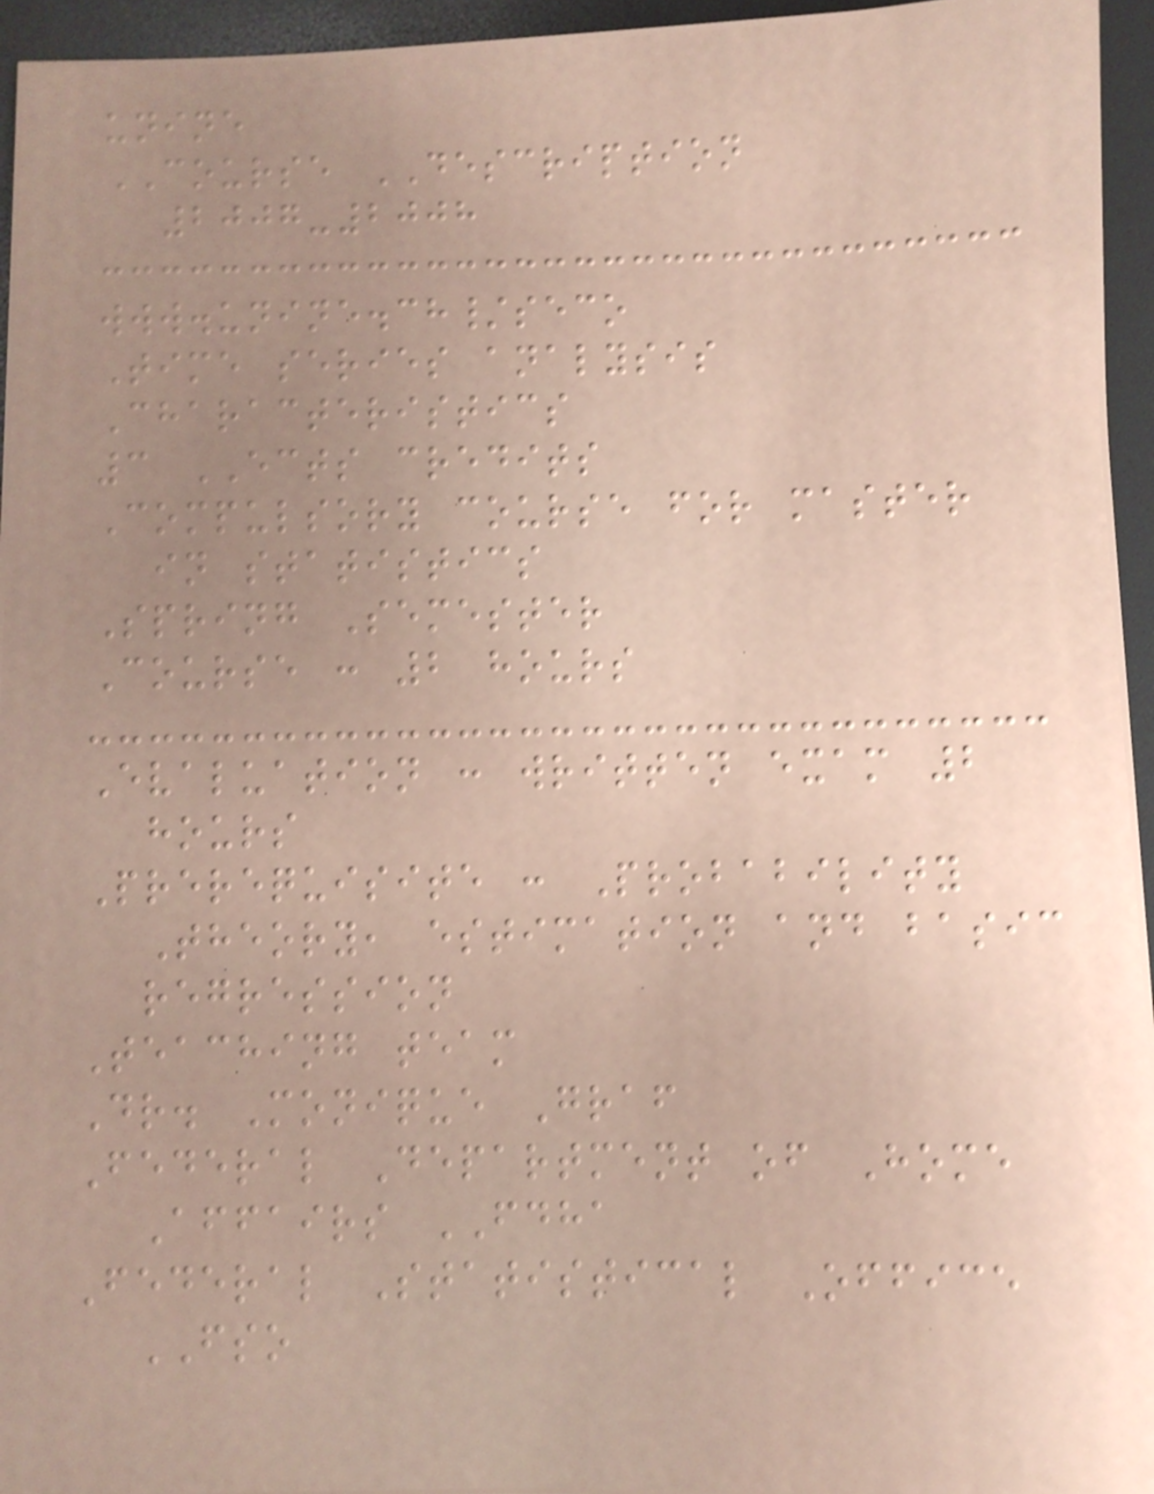unine
COURSE DESCRIPTION
2007-2008
www.unine.ch/seco
Time series analysis
Characteristics
3 ECTS credits
Compulsory course for master
in statistics
Spring Semester
Course : 2 hours
Evaluation : written exam 2
hours
Prerequisite : Probability
Theory, estimation and basic
regression
Teaching team
Dr. Monique Graf
Federal Department of Home
Affairs FDHA
Federal Statistical Office
FSO
